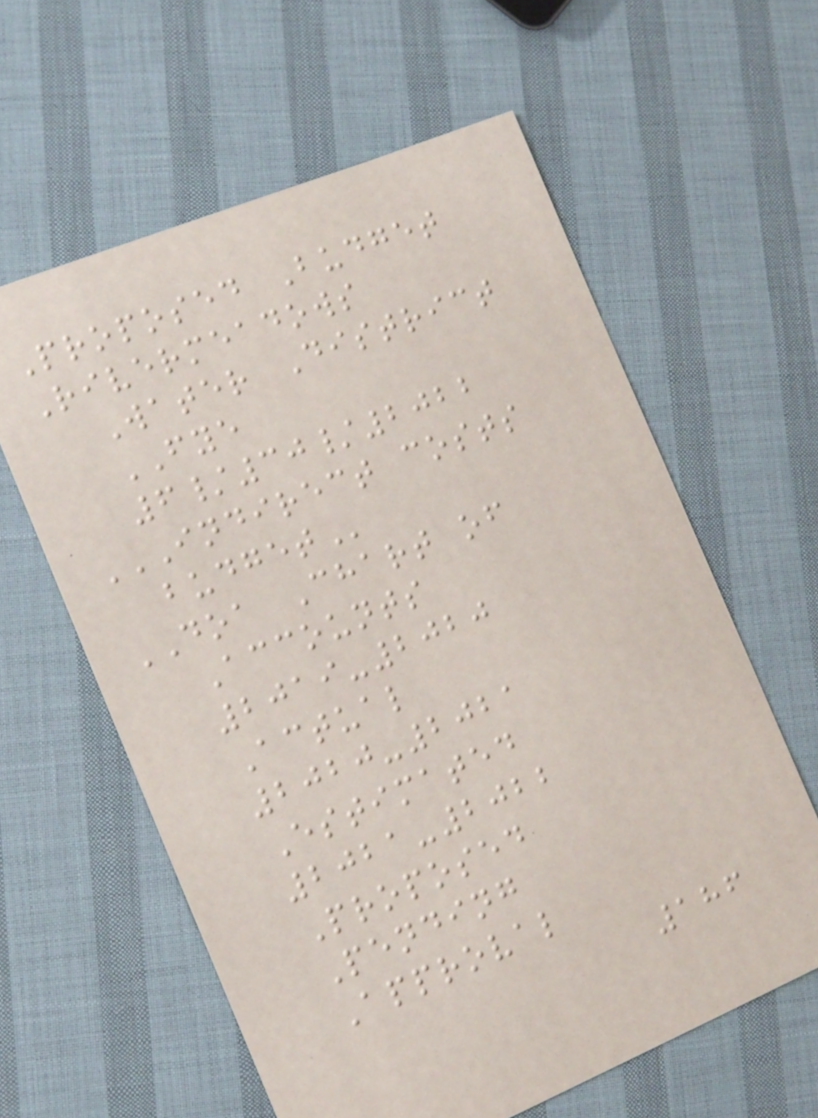Proposed Budget
Rivermeadows
Water District
FYE
6/30/2022
INDIRECT COSTS
BUDGET
DOA Chart of
Accounts
2019-2020
Actual
2020-2021
Estimated
2021-2022
Proposed
Pending
Approval
186
